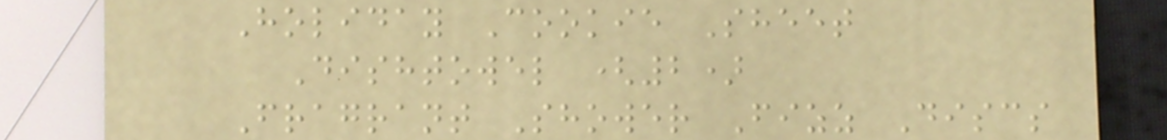Holiday Cookie Sheet
Dishtowel (2)
Fragrant Shower Fizz Discs
